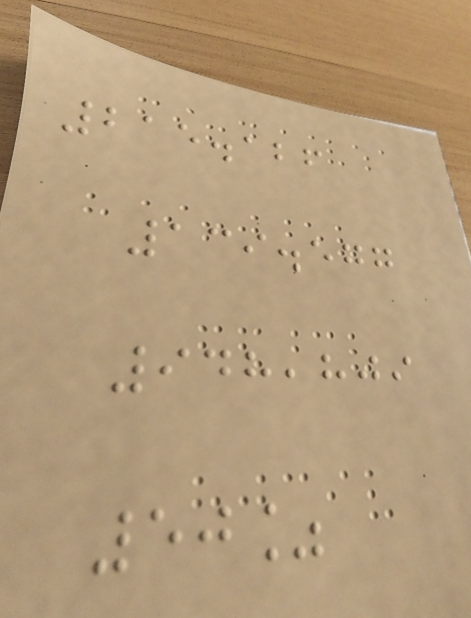215.126
139.577
948,809
50%
